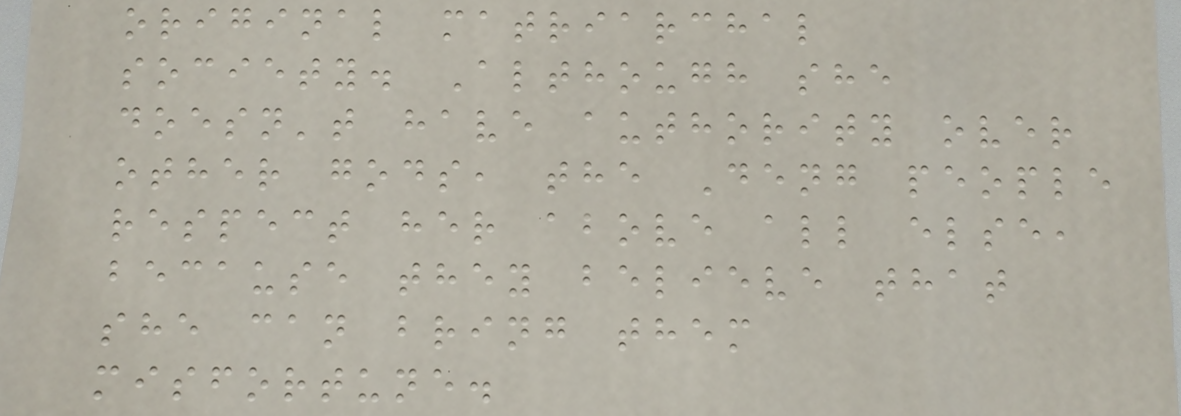original matriarchal
society. Although she
doesn't have authority over
other gods, the Deng people
respect her above all else,
because they believe that
she can bring them
misfortune.
